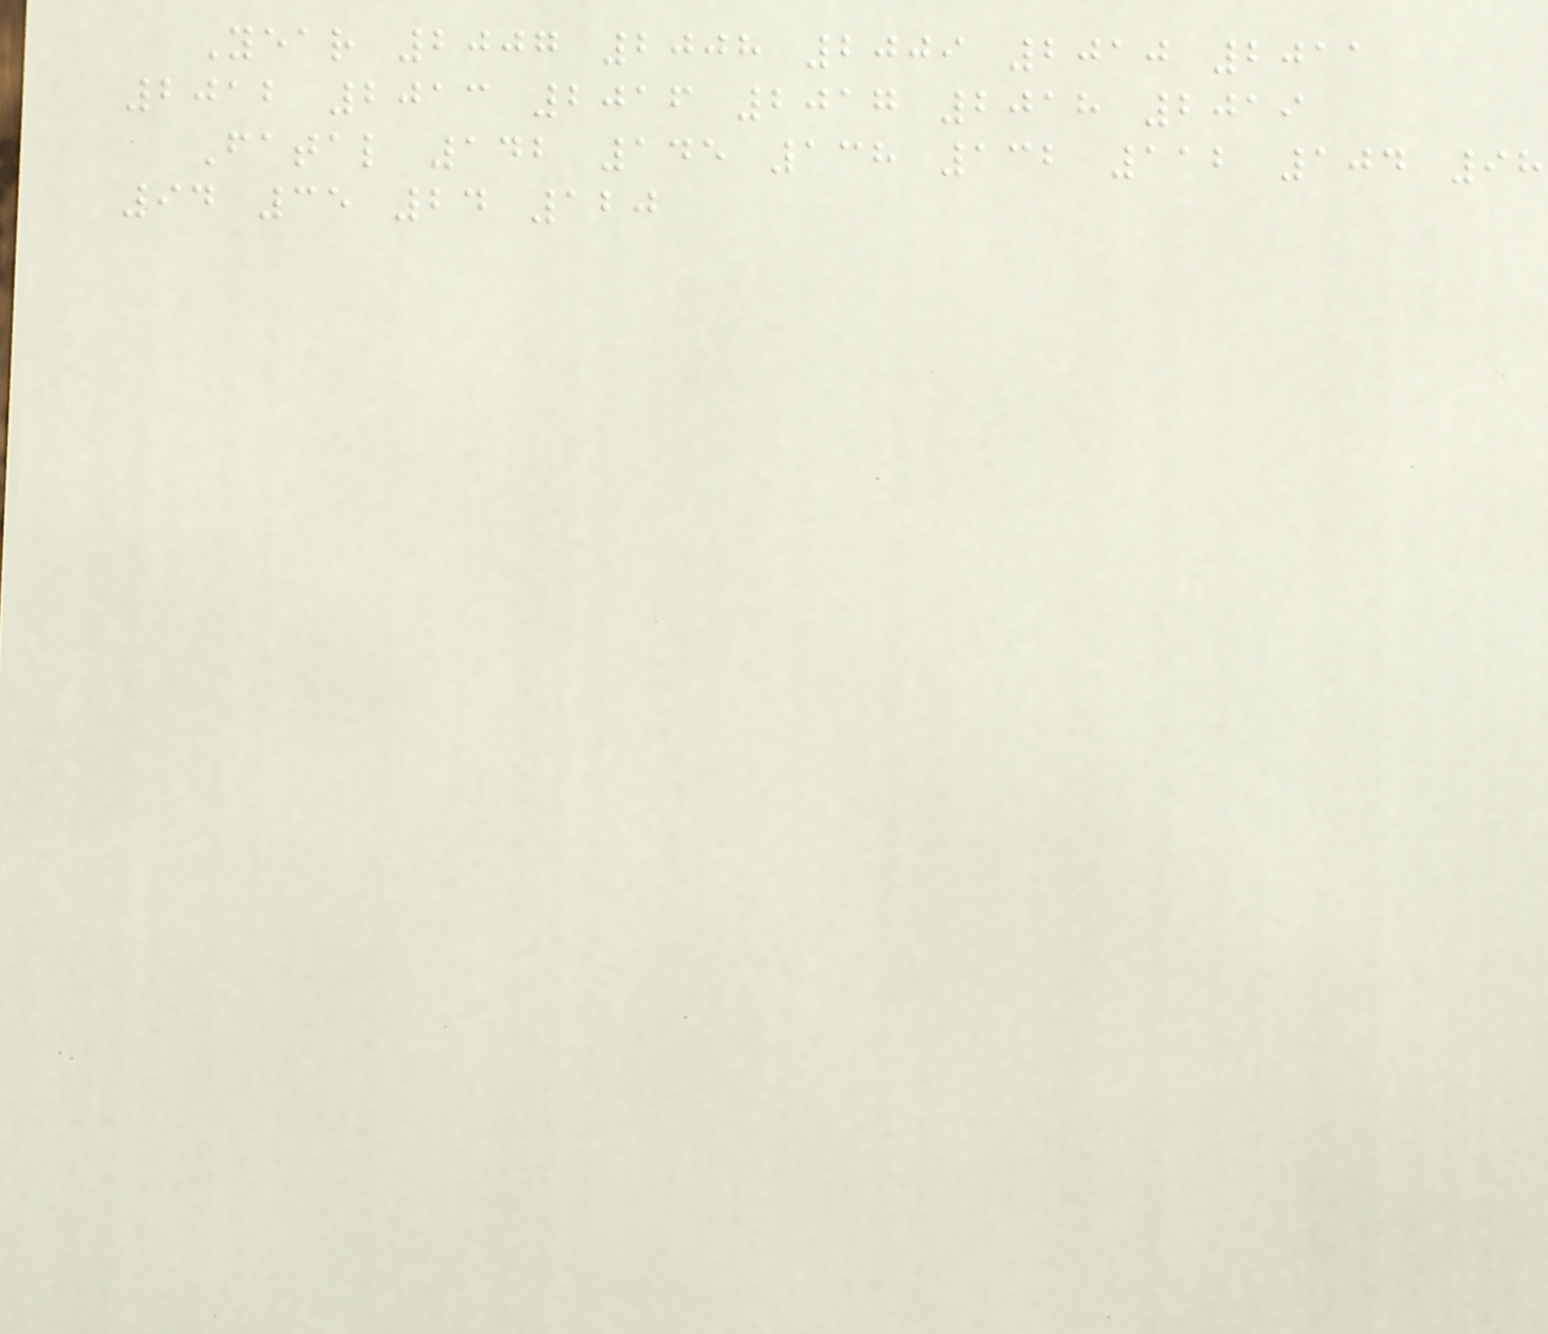Year 2007 2008 2009 2010 2011
2012 2013 2016 2017 2018 2019
Fatal 142 145 138 132 112 104 98
94 35 24 120
